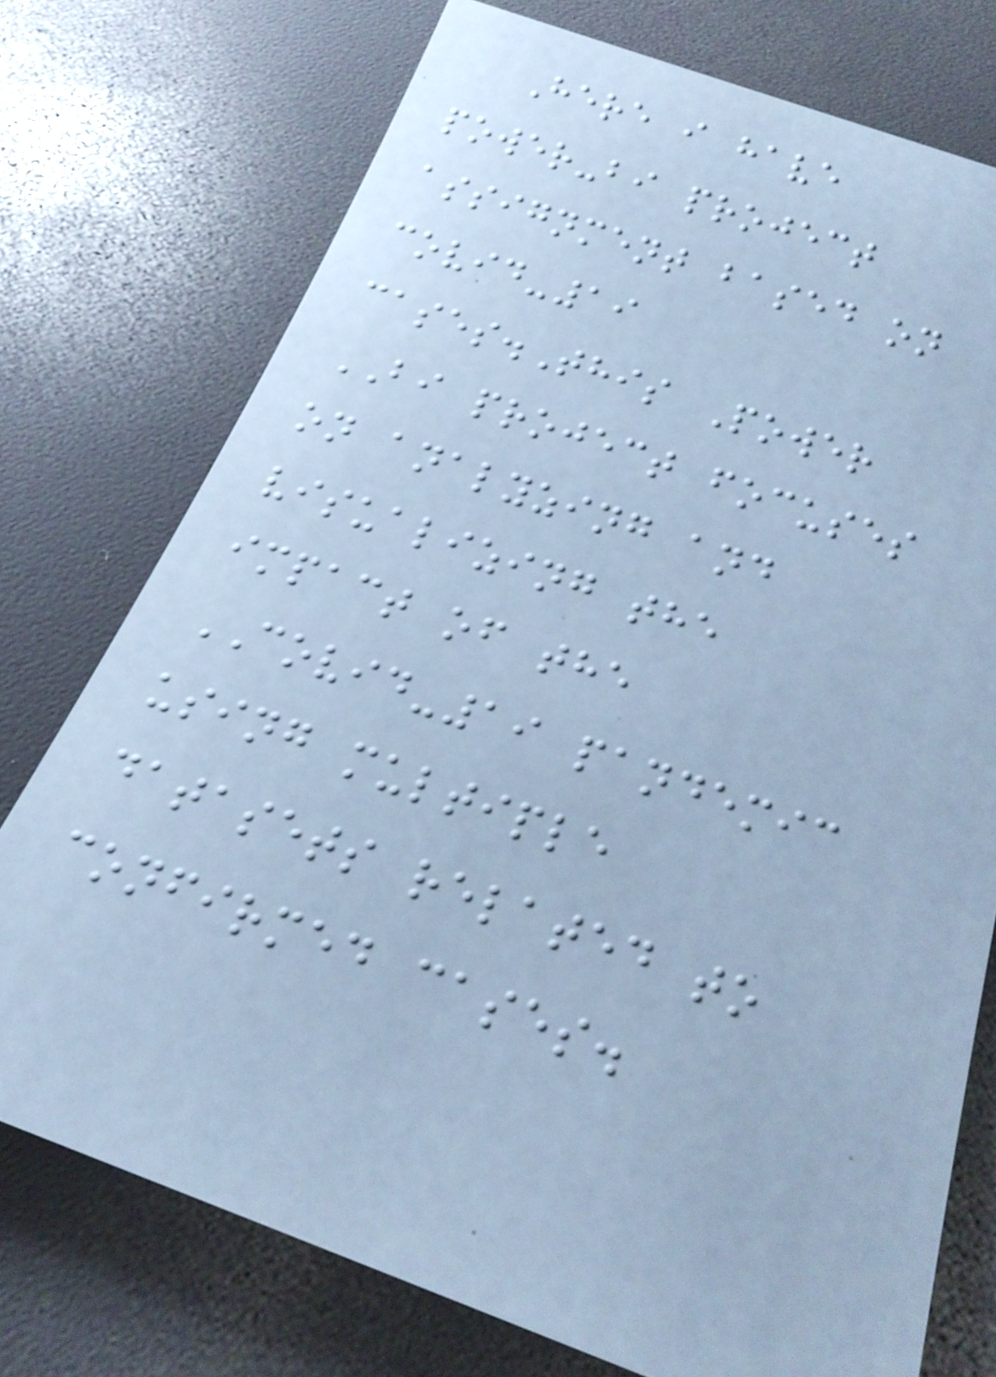Here i have
power-bi project
assignment based on
covid-19
cases.This Power
BI project focuses
on analyzing and
visualizing the
impact of the
COVID-19 pandemic
using multiple
datasets related to
confirmed cases.
